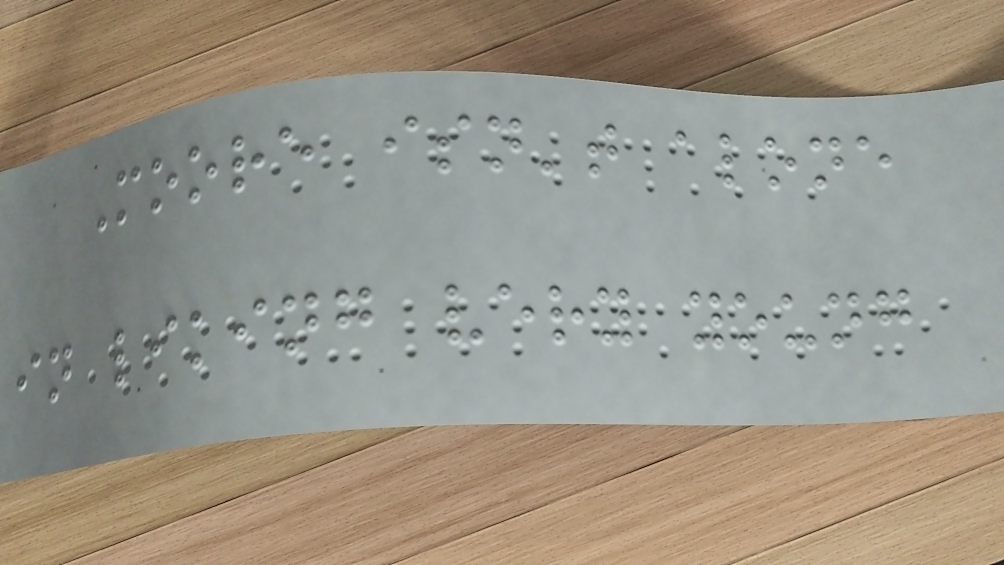Moore isn't alone
in liking very young
